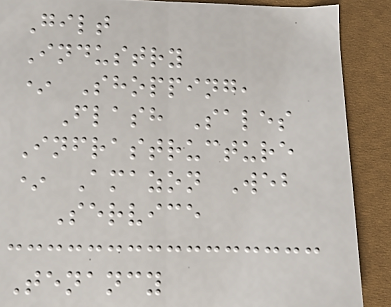Gilt
Industry
* Shopping,
Flash Sales
Infrastructure
* Amazon Web
Service
Tenancy
